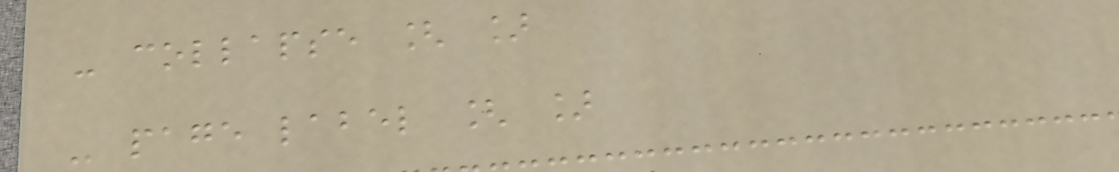- collapse [ ]
- page label [ ]
